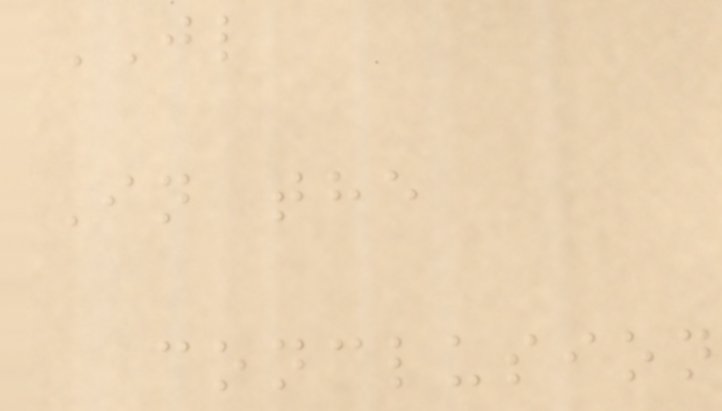JL
In the
conclusion
